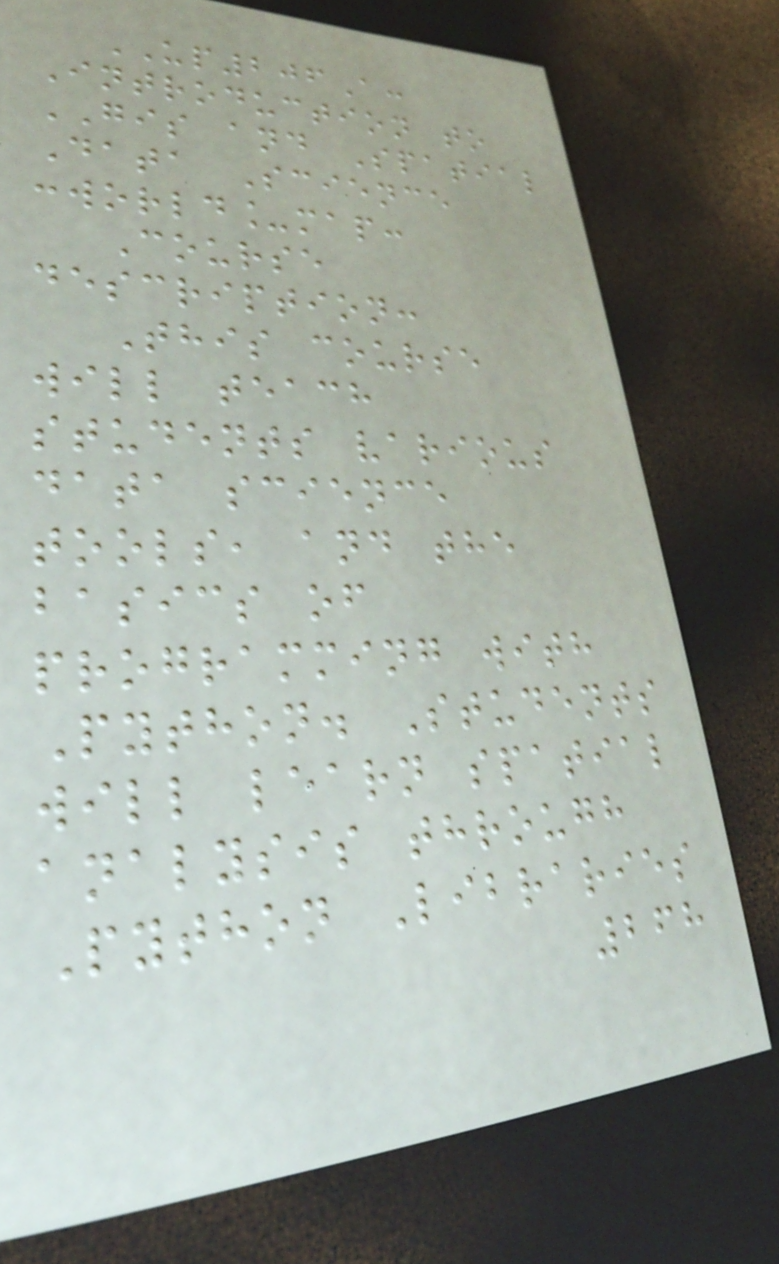UP206A:
Introduction to
GIS and Spatial
Data Science
:world_map:
Course
description:
This course
will teach
students various
data science
tools, and the
basics of
programming with
Python. Students
will learn spatial
analysis through
Python Libraries
268
